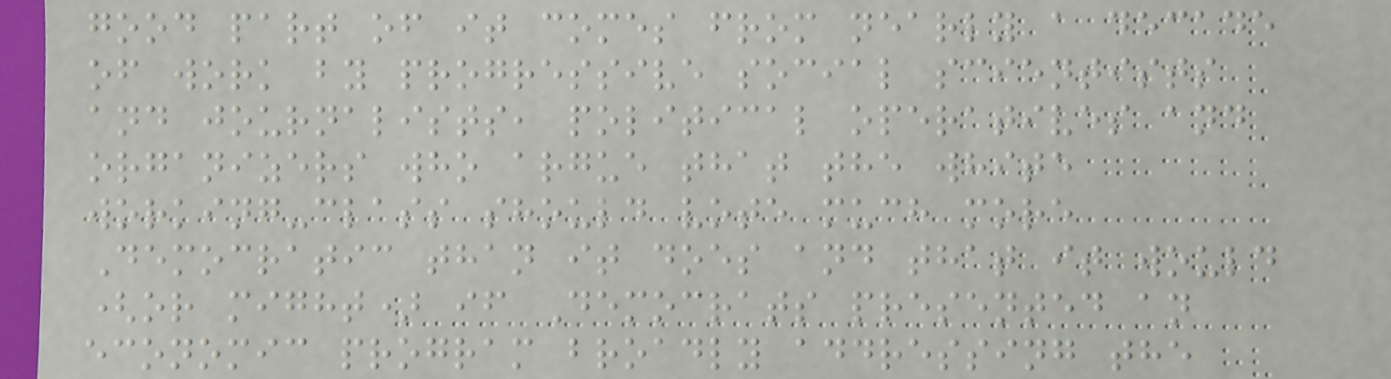good part of it comes from nearly a decade
of work by progressive social scientists
and journalists, political operatives and
organizers who argue that the white
working-class should vote much more
Democratic than it does and that it would
(or might) if Democrats presented an
economic program broadly addressing the
